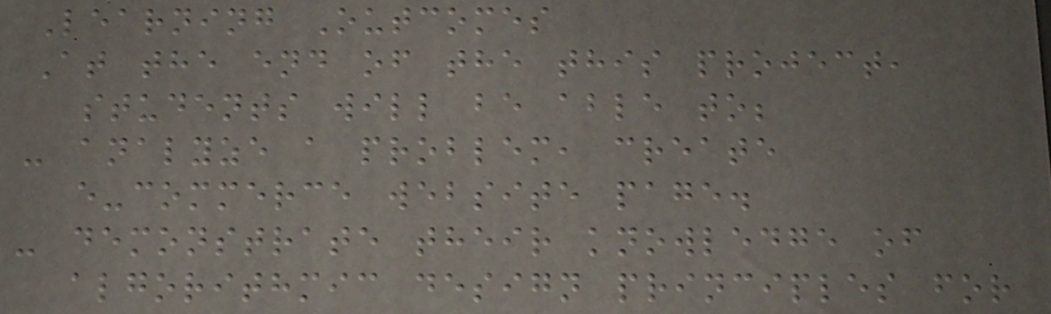Learning Outcomes
At the end of the this project,
students will be able to;
- analyze a problem, create
e-commerce website page.
- demonstrate their knowledge of
algorithmic design principles for
